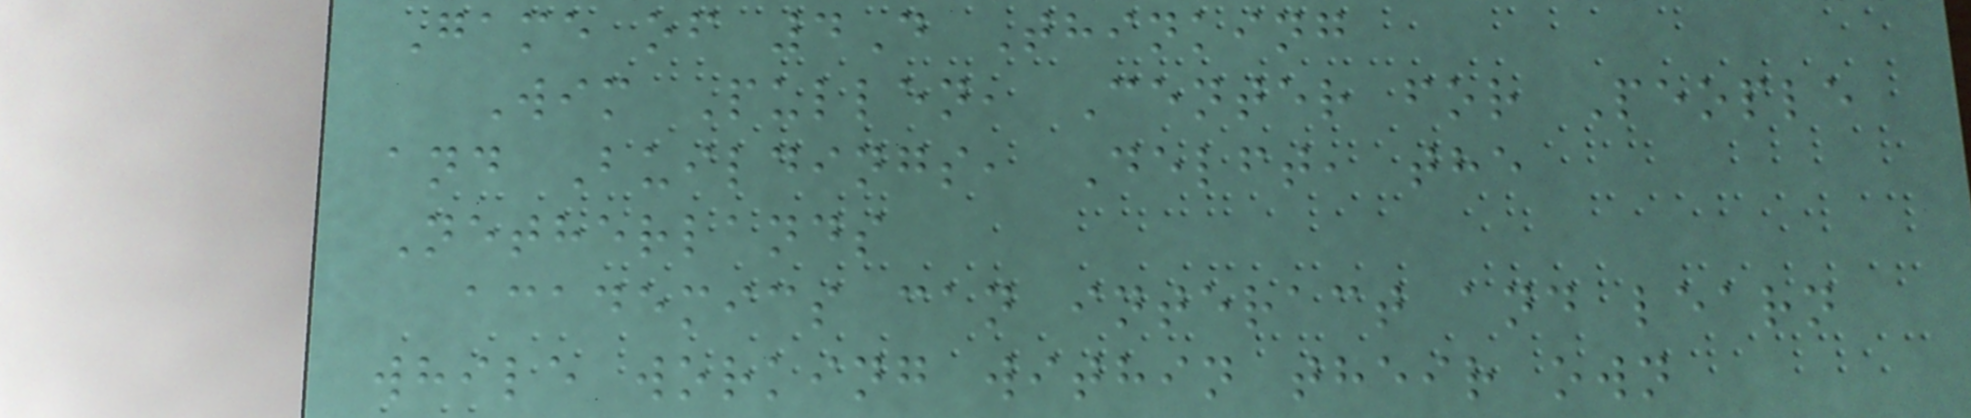Game of 4D Thinking
Wim Pullen, Center for People
and Buildings, Delft, the
Netherlands
academics can interact and learn
while working within their own
